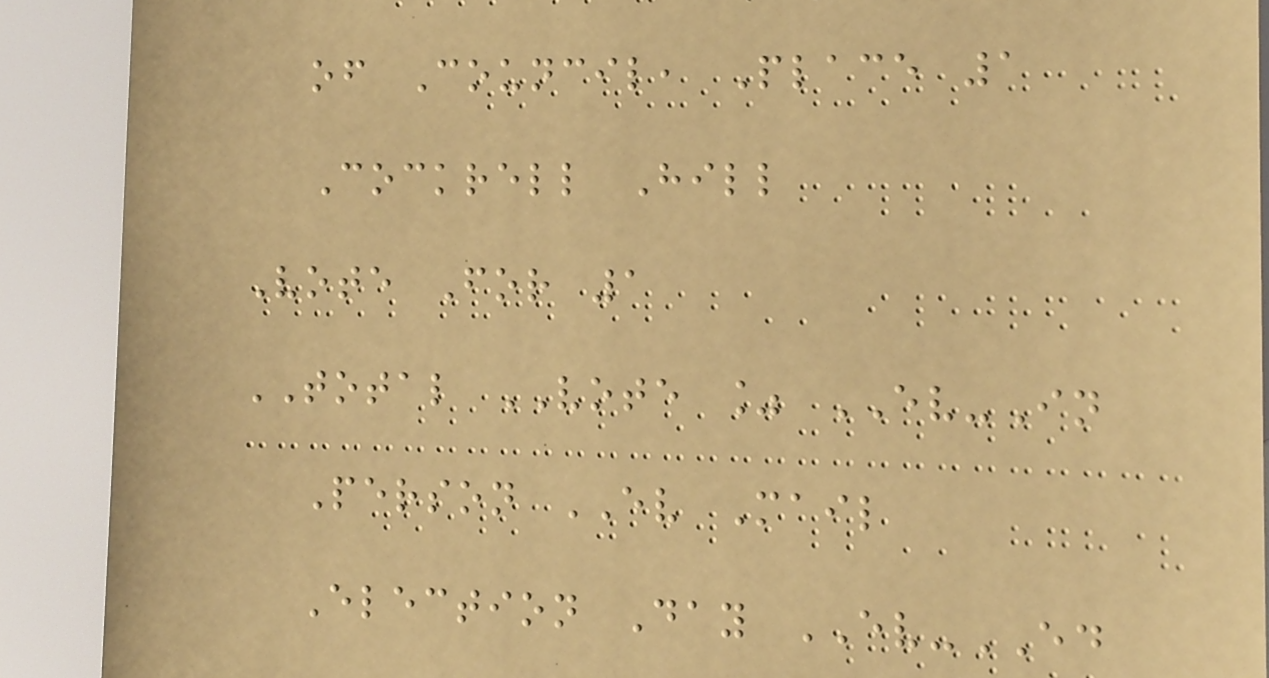of Council, Place 1
Cockrell Hill
Vote For 1
TOTAL VOTE % EV-In
Person EV Mail
Election Day EV-ED
